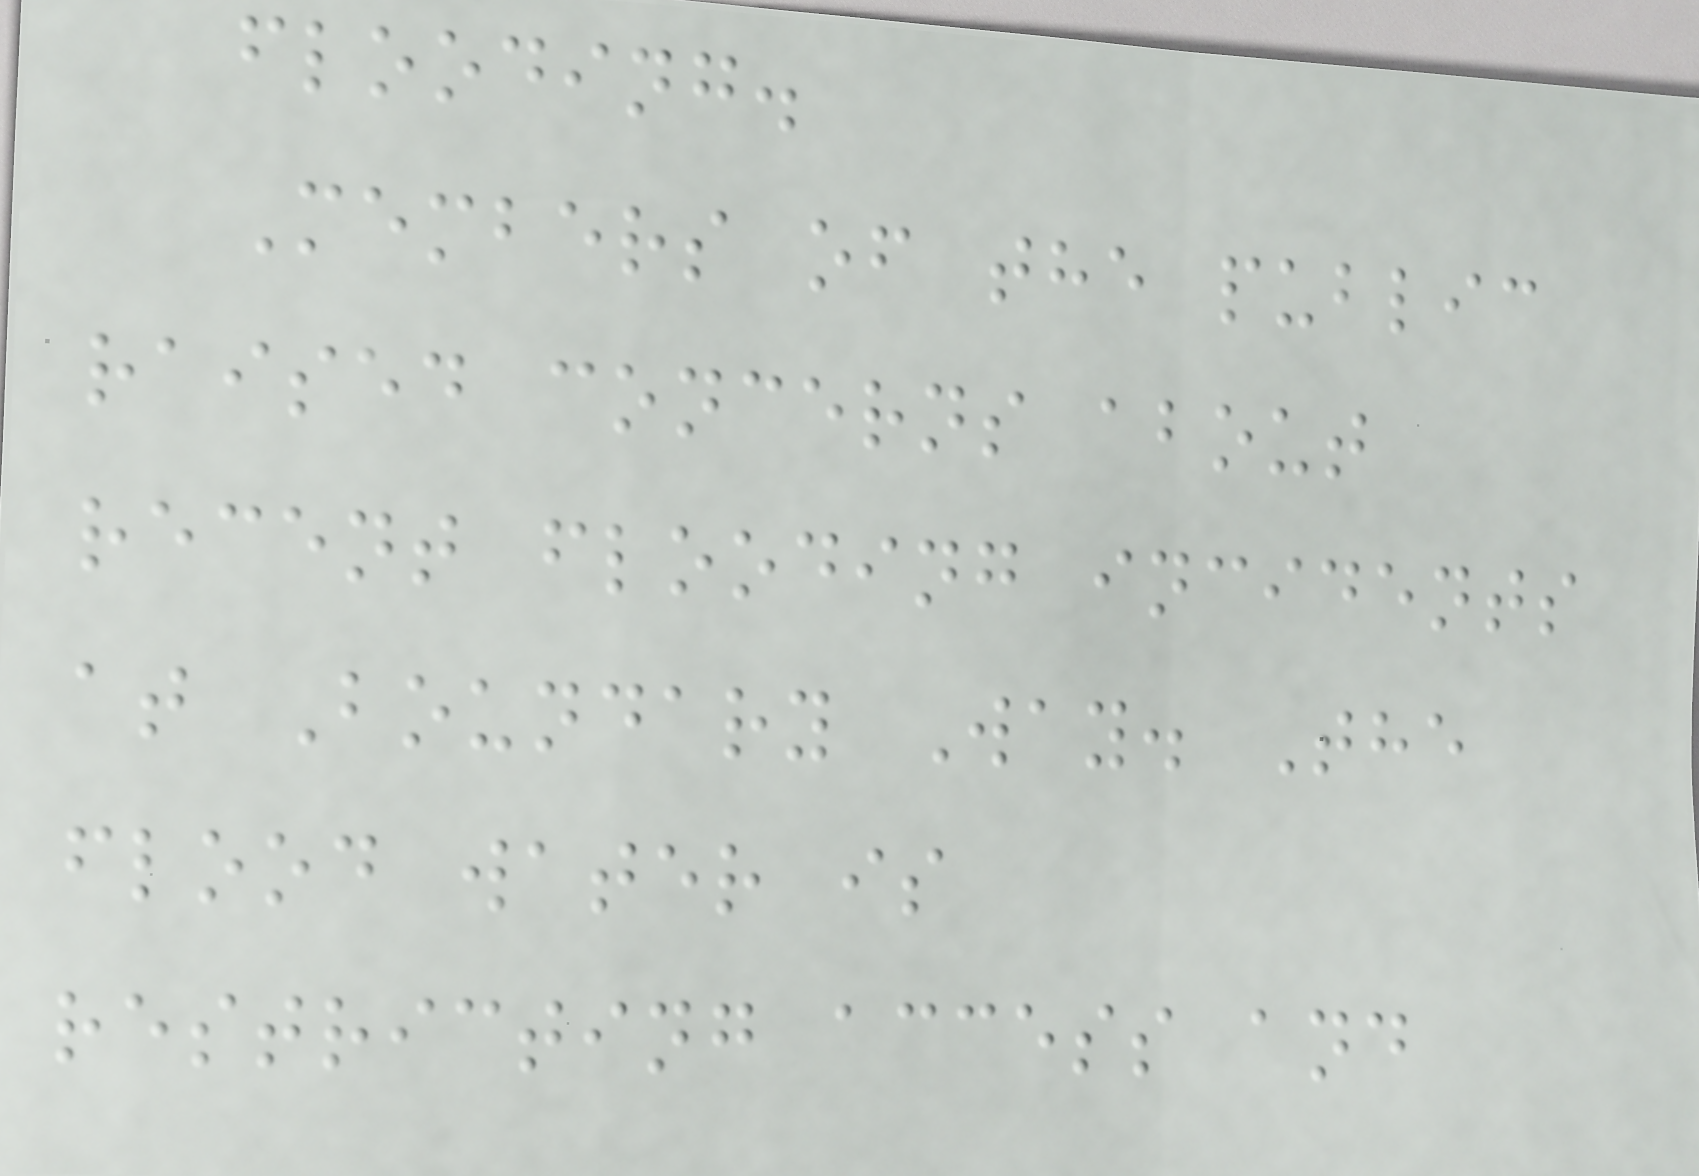flooding.
Members of the public
raised concerns about
recent flooding incidents
at Boundary Way. The
flood water is
restricting access and
